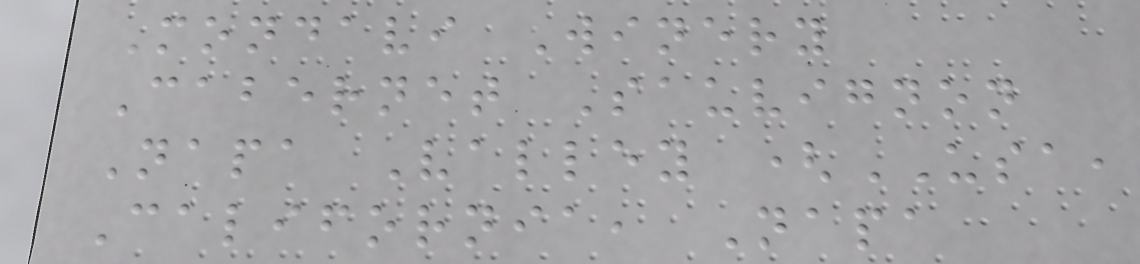Mondavi Winery
Cabernet Sauvignon
Napa Valley (USA,
California, Napa
